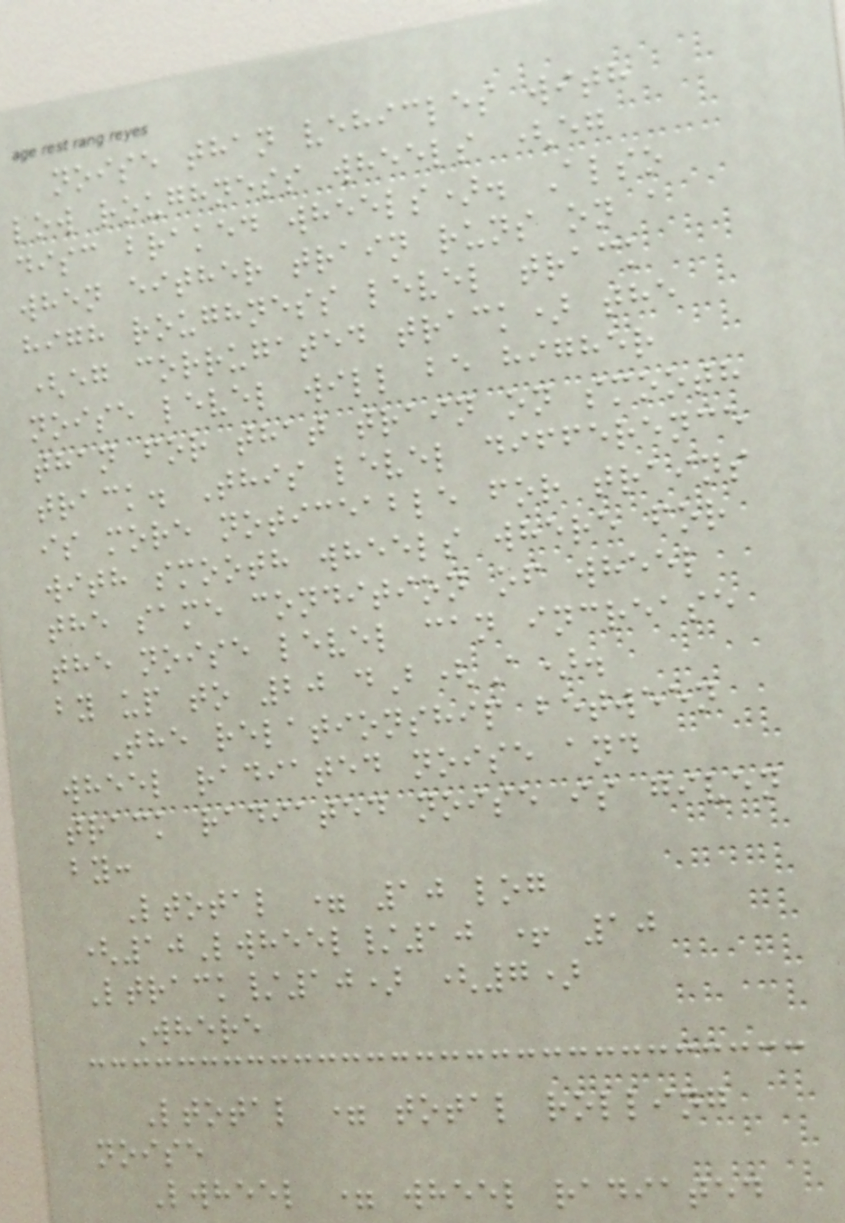noise than vehicles with
low roughness wheels (eg
disc braked wheels). Also
when either train runs on a
high roughness level track
(eg corrugated track) the
noise level will be higher
than for that train on smooth
track. This level difference
is more noticeable for trains
with smooth wheels where for
the same condition of wheel
the noise level can increase
by up to 20 dB(A).
The relationship between
wheel radiated noise and
track radiated noise is given
by:
Ltotal = 10 log
(10Lwheel/10 + 10
Ltrack/10) (7)
Where
Ltotal = total rolling
noise
Lwheel = wheel radiated
